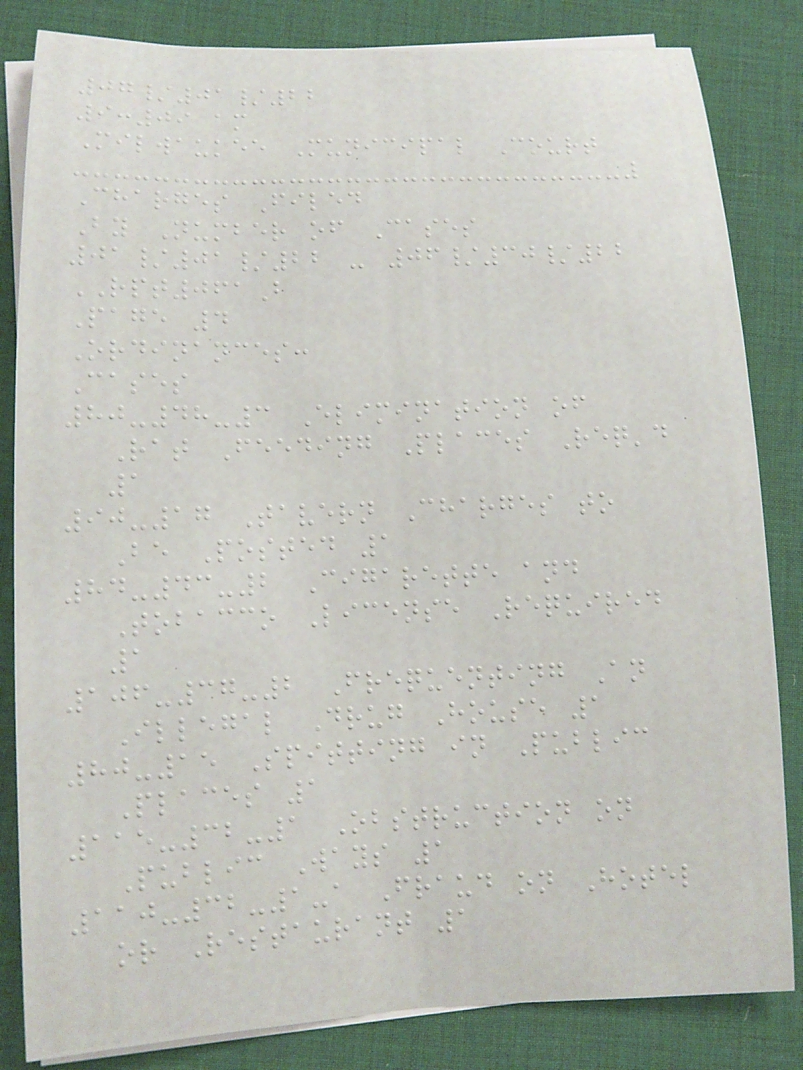07/01/22
9:09 am
Milwaukee Municipal Court
Charges Filed
By Number of Cases
01/01/22 - 06/30/22
RPT061B
Page 4
Ordinances:
Cases
80-48-3 Elimination of
Rat Feeding Places Req'd
1
90-17 Tavern Charges to
Be Posted 1
84-43-2 Cigarette and
Tobacco License Required
1
106-37-2 Frequenting An
Illegal Drug House 1
80-15 Spitting in Public
Places 1
115-32-1 Obstruction on
Public Ways 1
110-32-1-a Fraud on Hotel
or Restaurant 1
